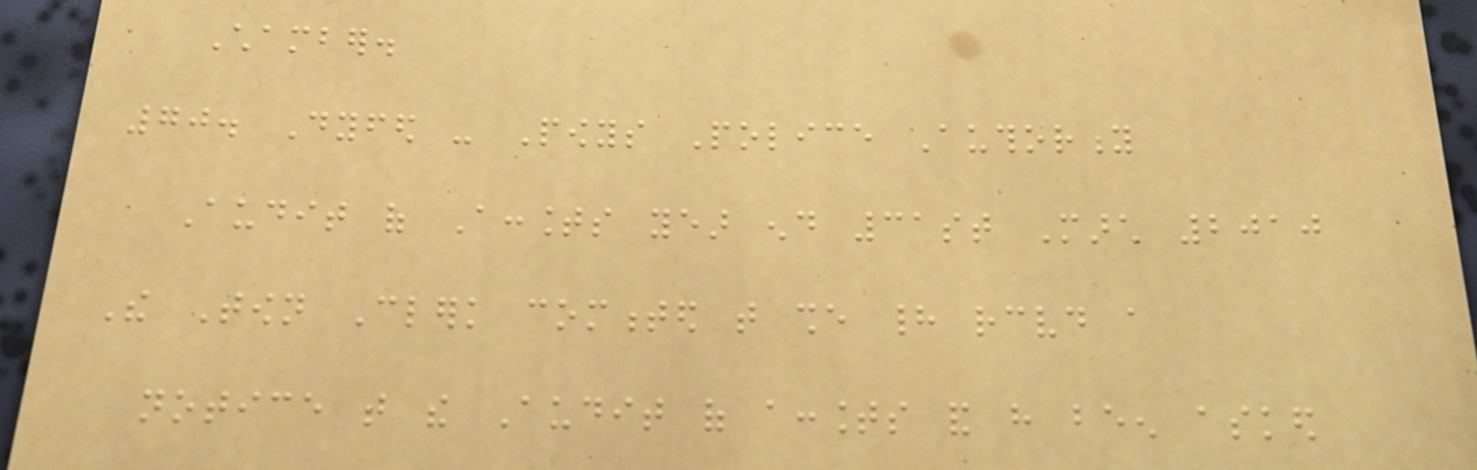Chamber.
70. Dyfed - Powys Police Authority
Audit of Accounts year end 31st March 2010
The Town Clerk commented that she had received a
notice that the Audit of accounts and have been asked
